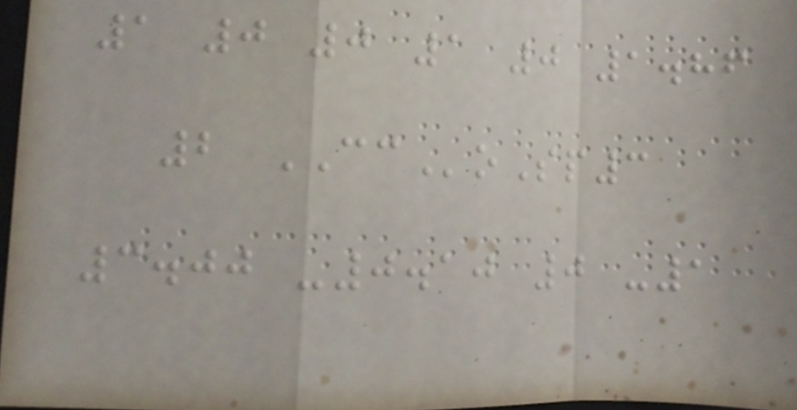1 0 0 1 0 1.86
2 CCoSp3
3.00 -0.10 0 -1
